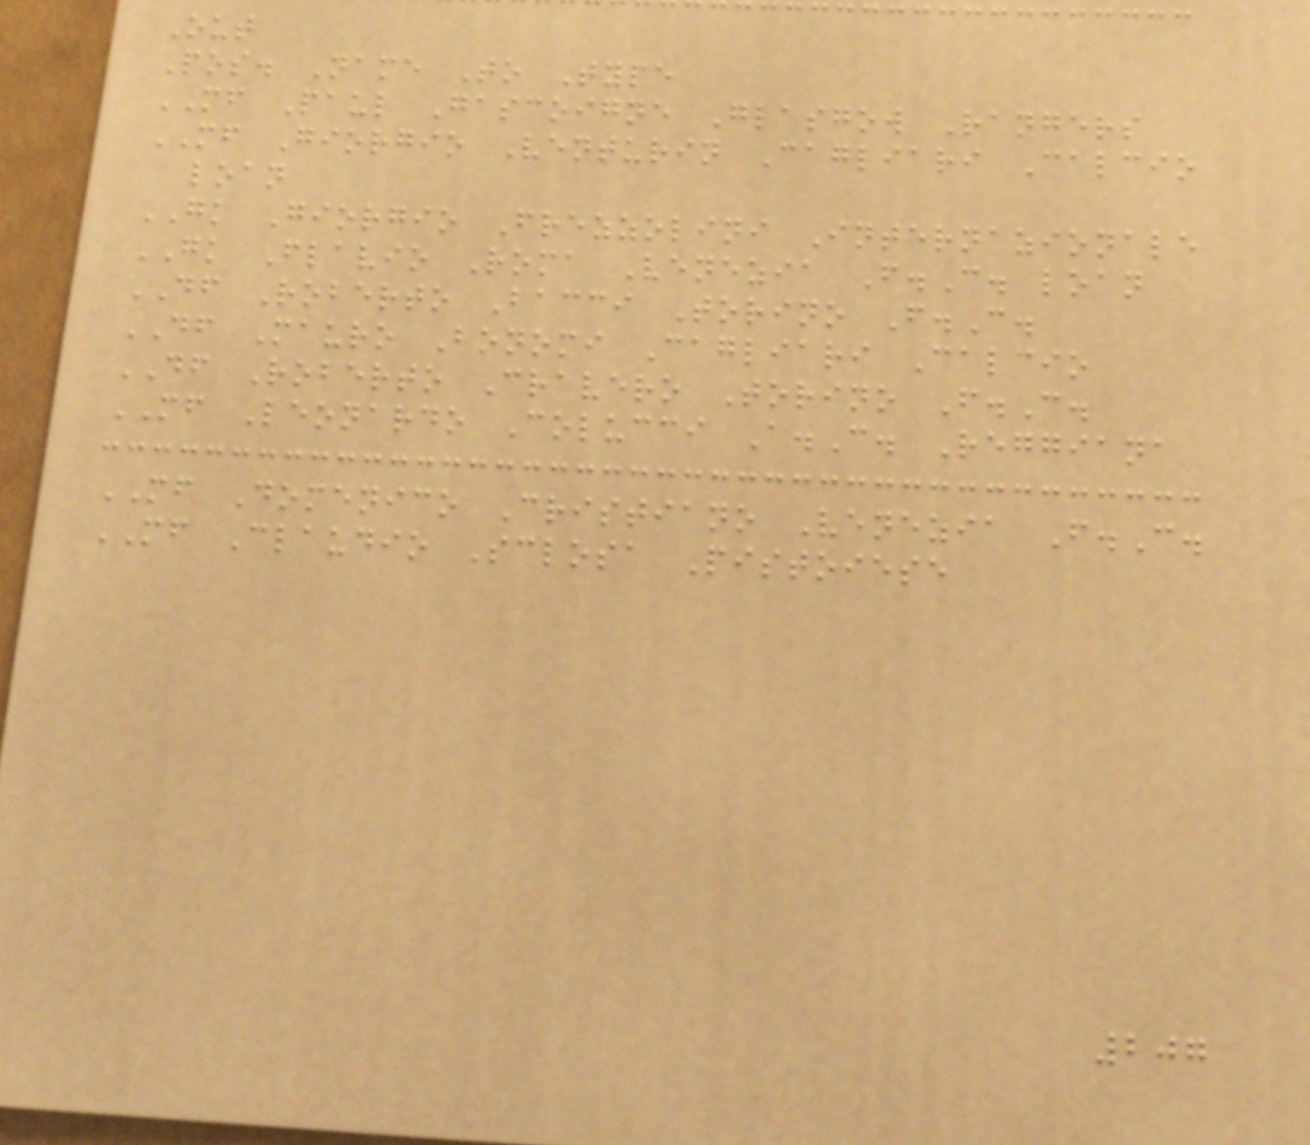Out
Pos. Name To Type
MF Paul Gascoigne Glasgow Rangers
MF Giorgio Venturin Cagliari Calcio
loan
GK Giorgio Frezzolini Internazionale
GK Flavio Roma Venezia F.C. loan
DF Roberto Bacci Torino F.C.
DF Mauro Bonomi Cagliari Calcio
DF Roberto Cravero Torino F.C.
MF Leonardo Colucci A.C. Reggiana
MF Domenico Cristiano Venezia F.C.
MF Claudio Sclosa Pistoiese
207
